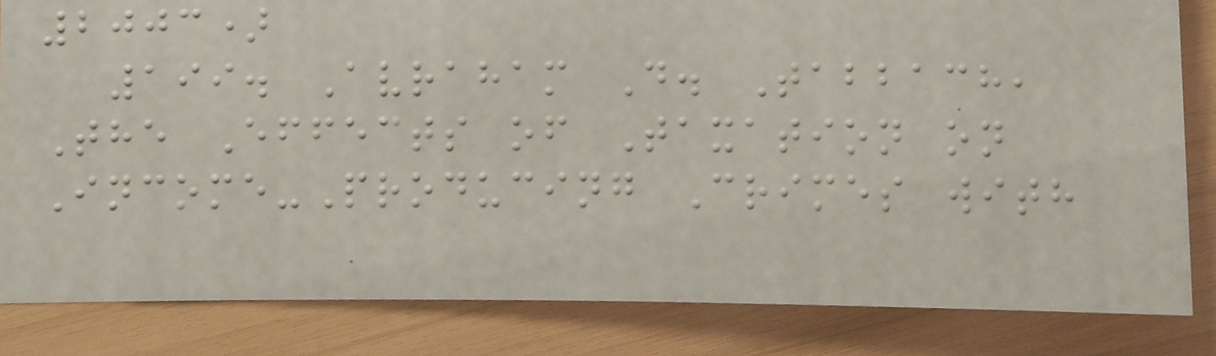2003)
199. Avraham D. Tabbach,
The Effects of Taxation on
Income-Producing Crimes with
